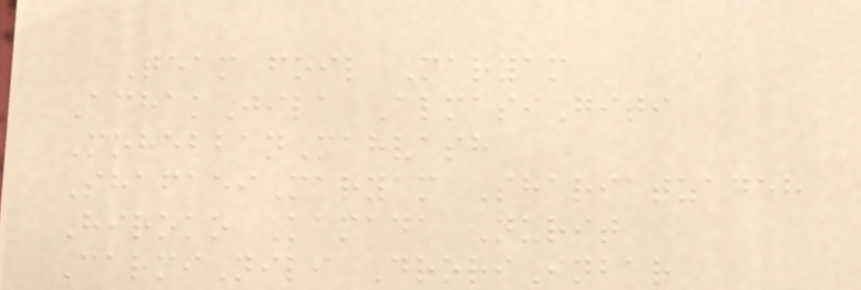Team foil Maryam
AchakJila AlmasiGiti
MohebbanMahvash
ShafaeiMaryam Shariatzadeh
Hiroko Kamada Nurit
CarmiNili DroriInbar
